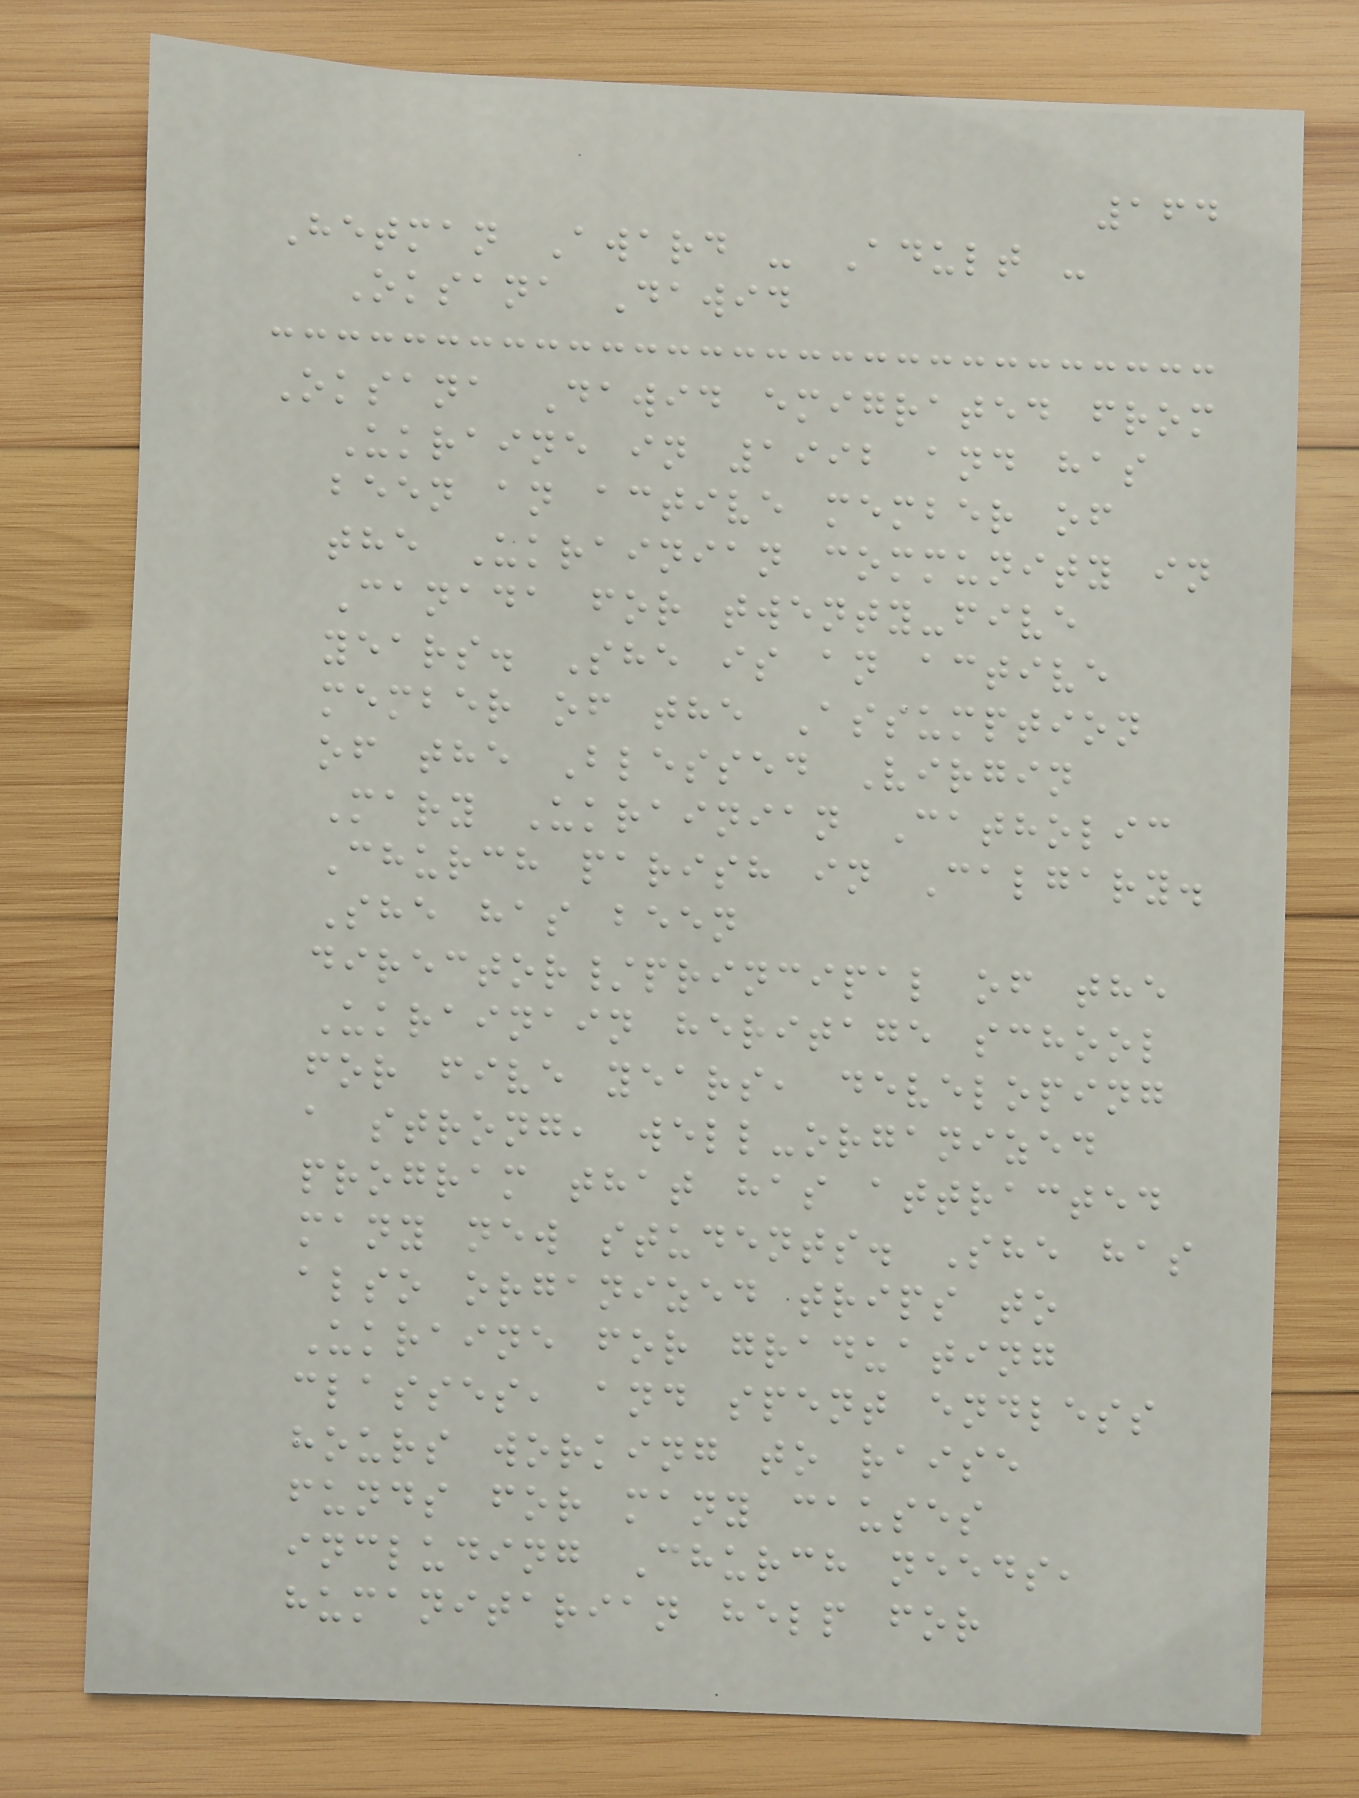164
Hetman Award - Adult -
Oksana Dawid
Oksana Dawid emigrated from
Ukraine in 1992 and has
been an active member of
the Ukrainian community in
Canada for twenty-five
years. She is an active
member of the Assumption
of the Blessed Virgin
Mary Ukrainian Catholic
Church parish in Calgary.
She has been
director/principal of the
Ukrainain heritage school
for five years, developing
a strong, well-organized
program that has attracted
many new students. She has
also organized trips to
Ukraine for graduating
classes, and spent endless
hours working to raise
funds for many causes
including Church needs,
humanitarian help for
